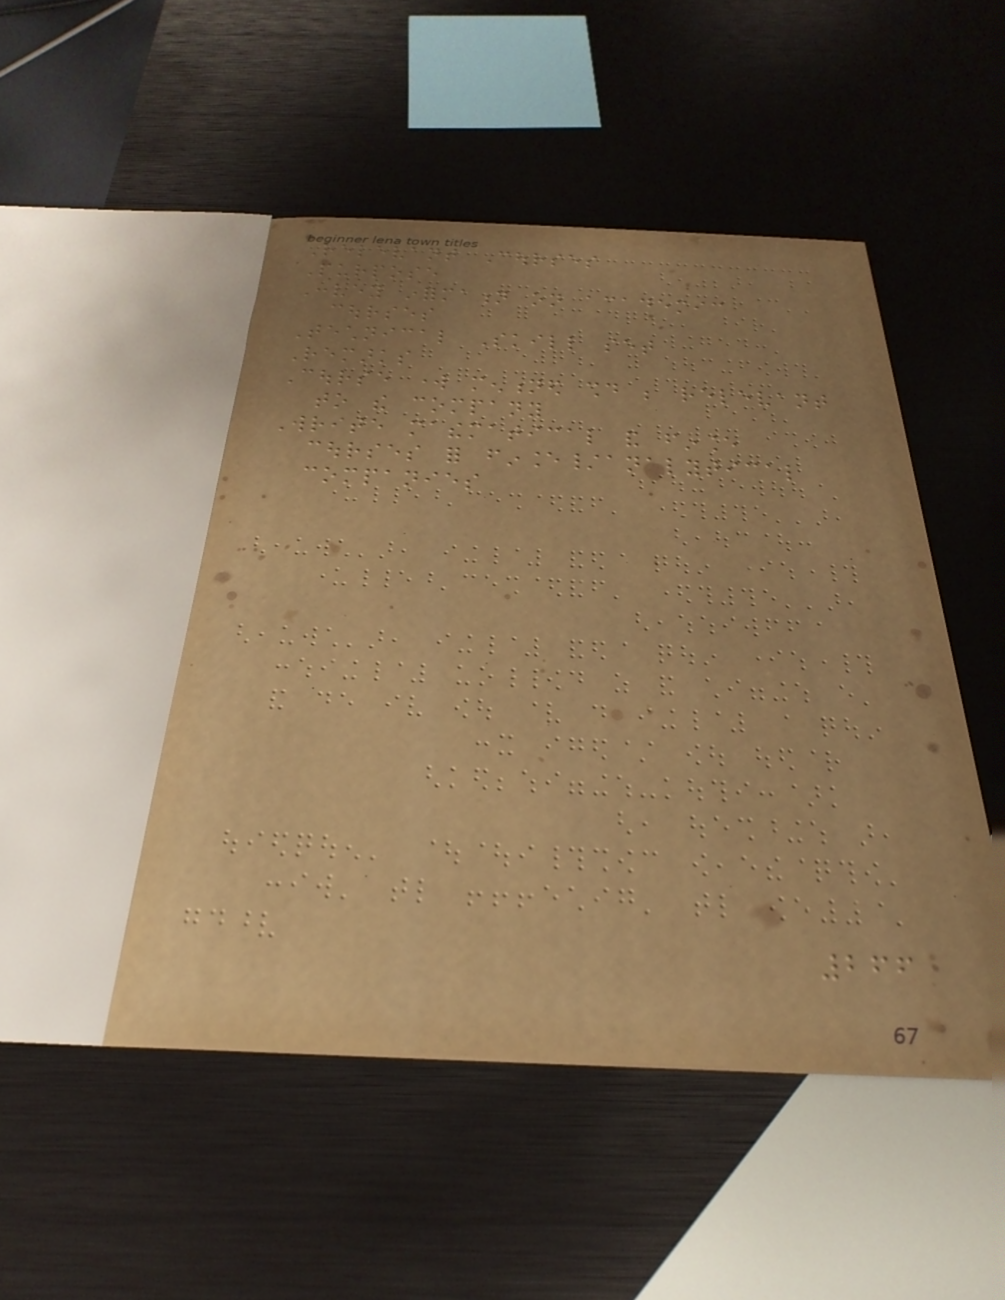Relevant Courses
Purpose
Convey information on academic
courses
Technical Skill set
Remarks
Course work mentioned should be relevant
to the company
Write mathematical and finance
courses for finance/analytical
companies
266
